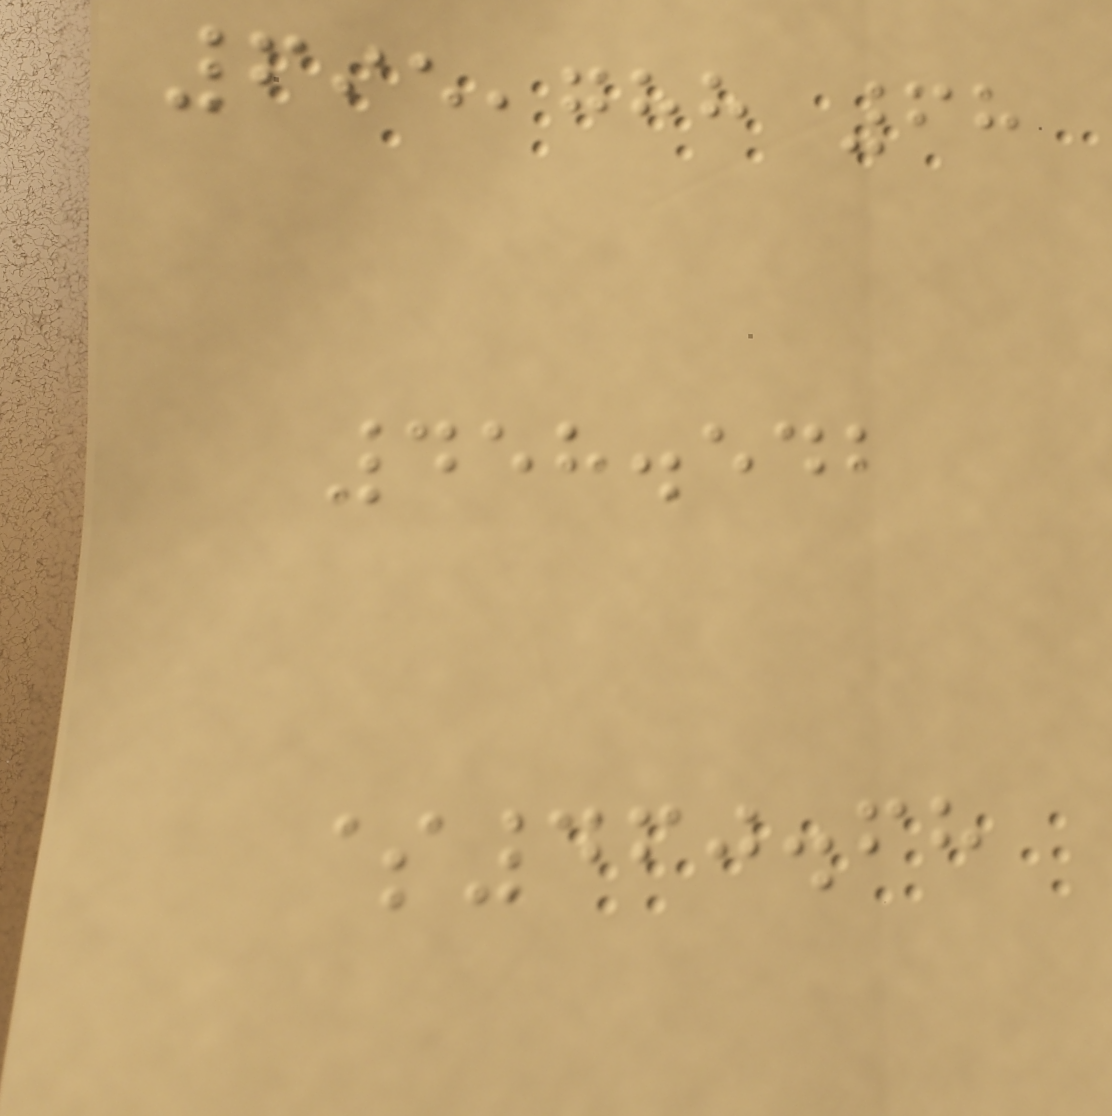695,788 68
458.542
$460.68
